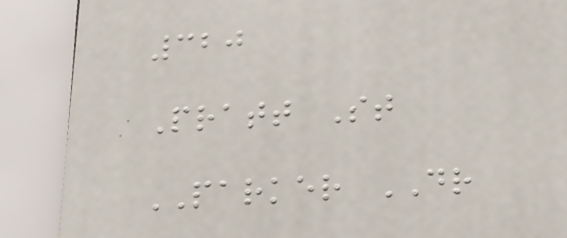320
Pratt St
PARKER DR
